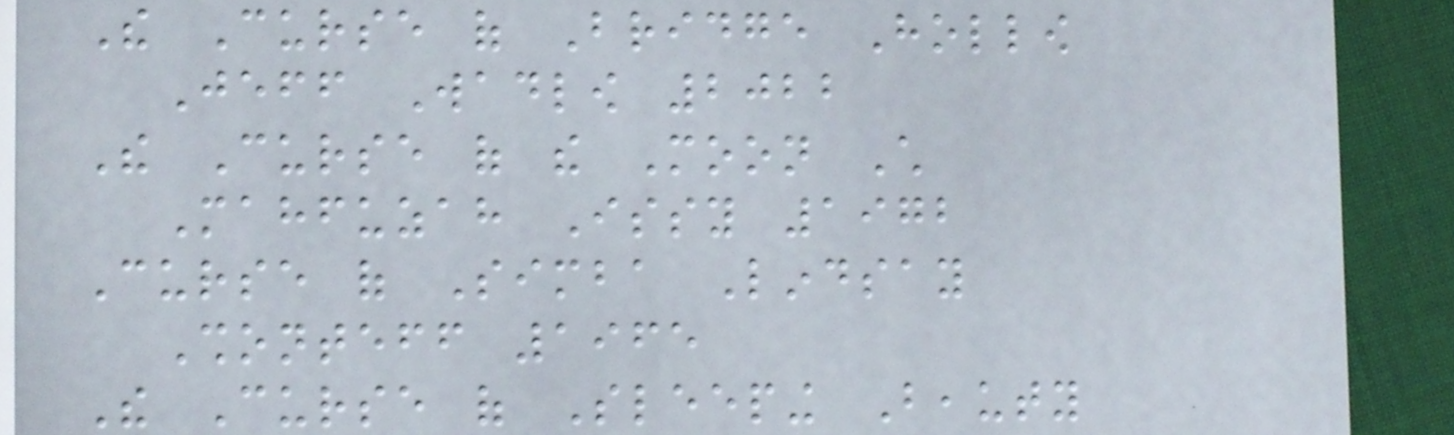The Curse of Bridge Hollow
Jeff Wadlow 2022
The Curse of the Moon Child
Mahfuzah Issy 1972
Curse of Simba Lindsay
Shonteff 1965
The Curse of Sleeping Beauty
